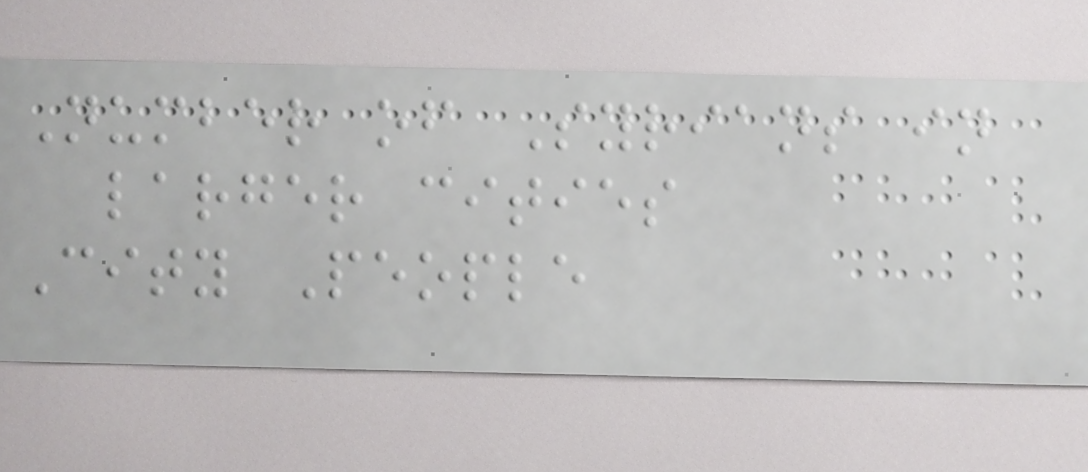Number of Syrians in
larger cities
City People
